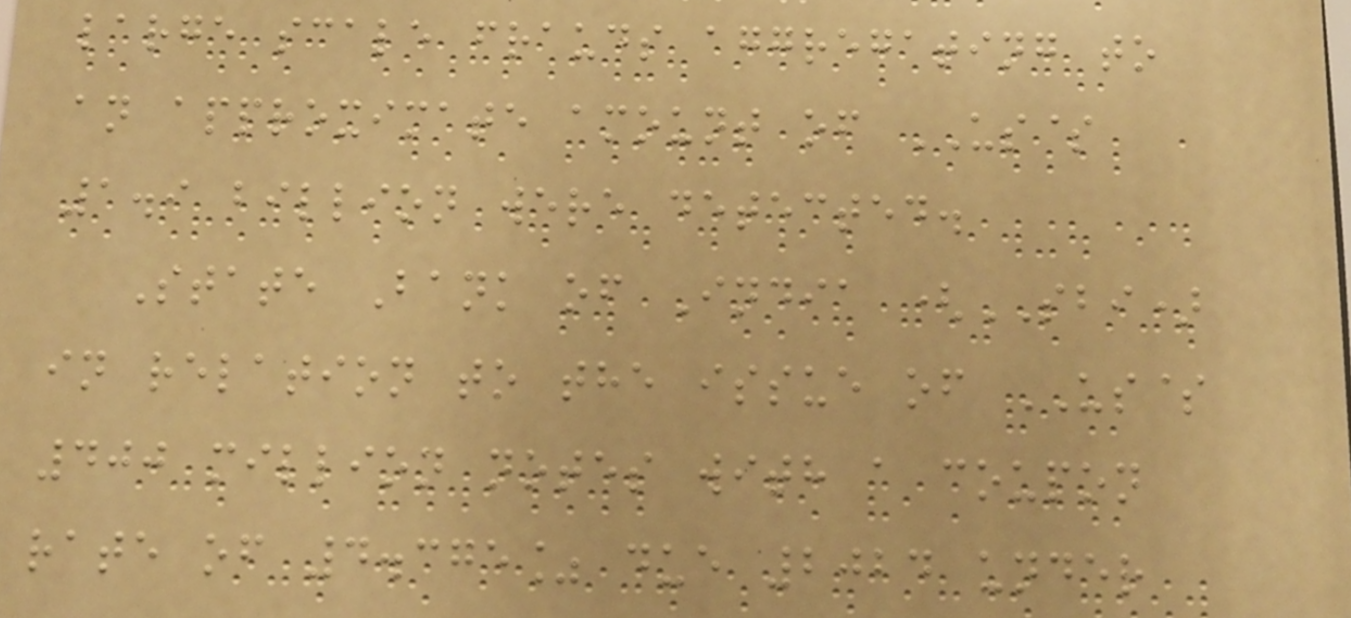large scale frauds aggregating to
an approximate amount of US$
1.9 billion were detected.
State Bank of India (SBI)
in relation to the issue of US$
400 million notes with a coupon
rate of 4.375% due 2024 under
